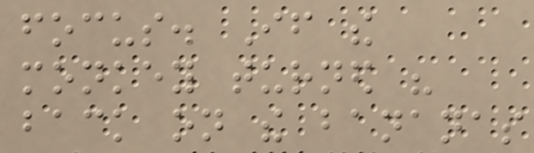focus. If the
monkey turned his
back on the bananas
